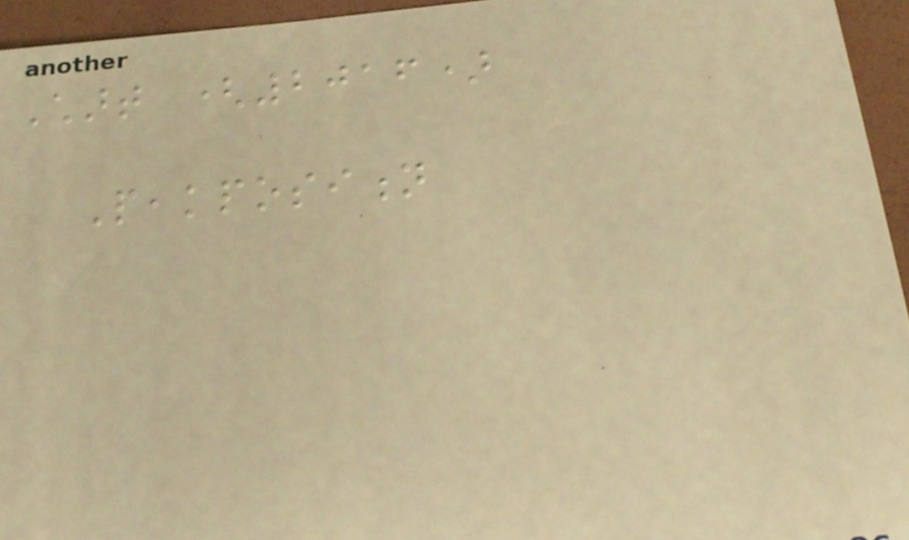Chart (2016)
Peakposition
